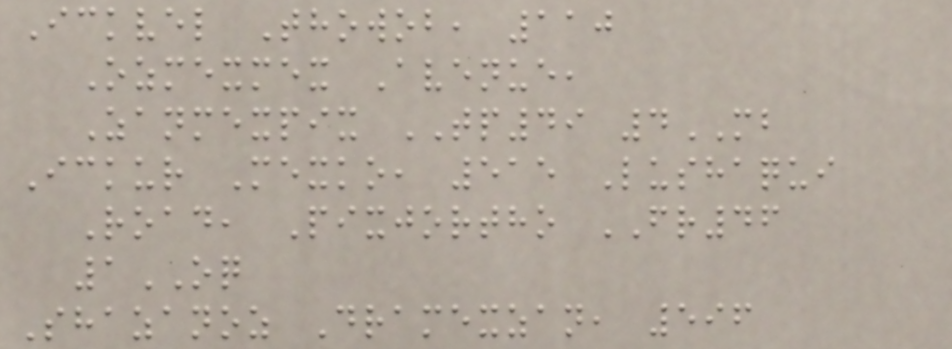Ickvel Thowob, 110
Ozmexmex Avenue,
Zanmexpix TP49 4MB
Ickur Mexko, 515 Lushaqui
Road, Pixjortho FR46
1OQ
Shazanoz Dramexzan, 596
